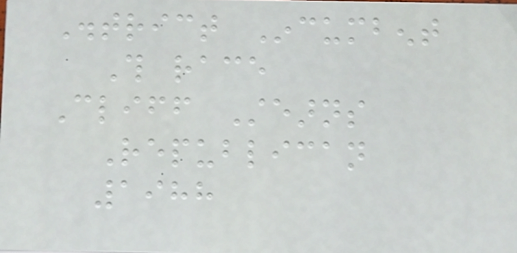District Incumbent
This race
Cliff Stearns
Republican
1988
